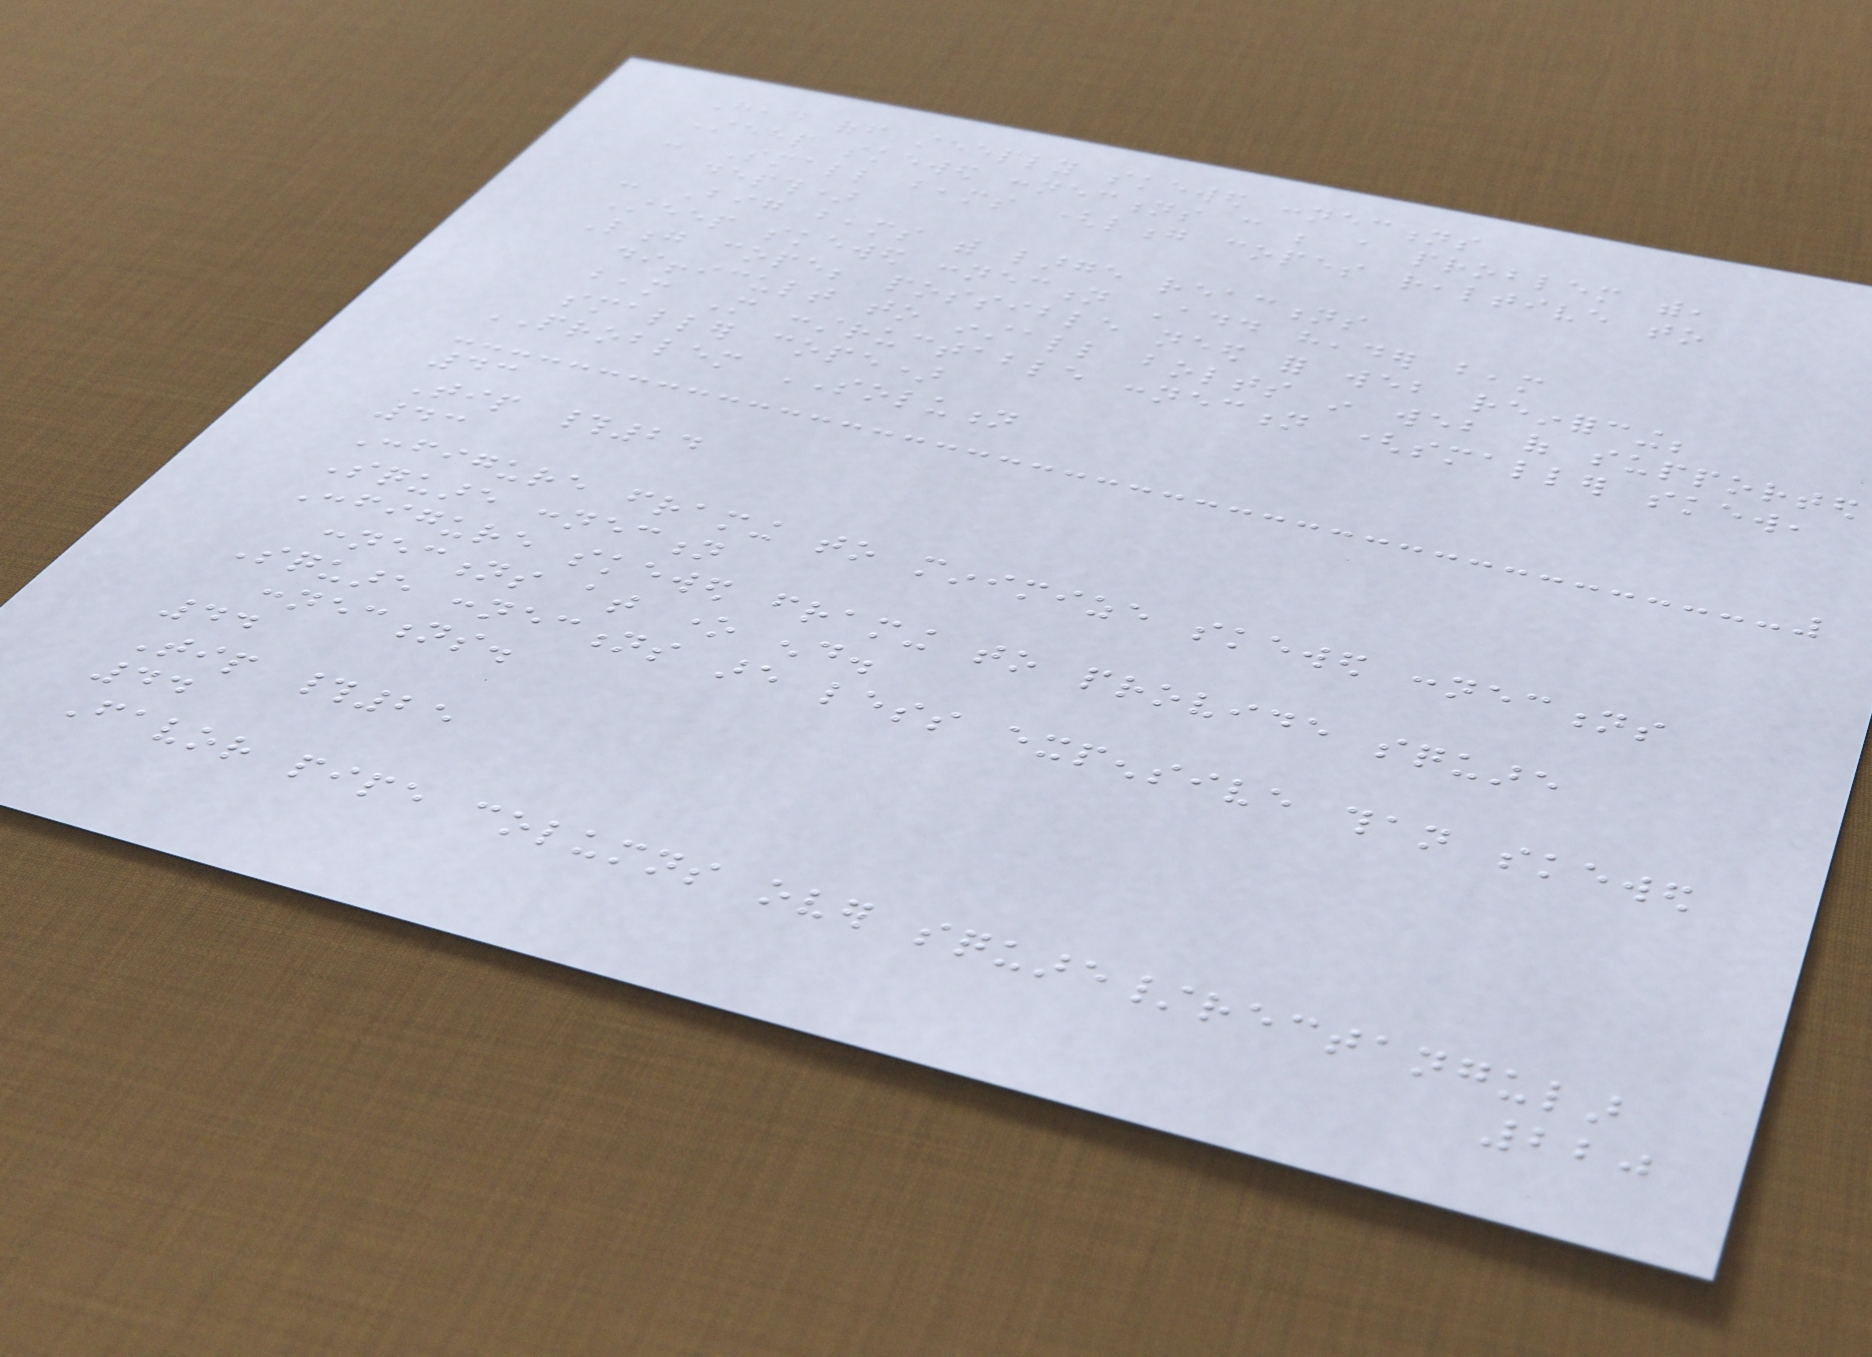Head off steeply skewed connections
Steep skewed connections can be a problem with,
- Small beams (long copes realtive to
depth)
- Big beams with large reactions
Steep skewed connection Add header beam
Long cope; possible need for web reinforcing;
difficult to install bolts in web of supported
beam More constructable connection (smaller skew,
smaller cope)
PROBLEM SOLUTION
43
Tip #24
43
Configure framing to minimize skewed connections
Square connection
Configure skewed framing to provide square
connections at one end.
Square connections are less expensive than skewed
connections.
44
Tip #25
44
Favor pipe columns over square/rectangular
220
